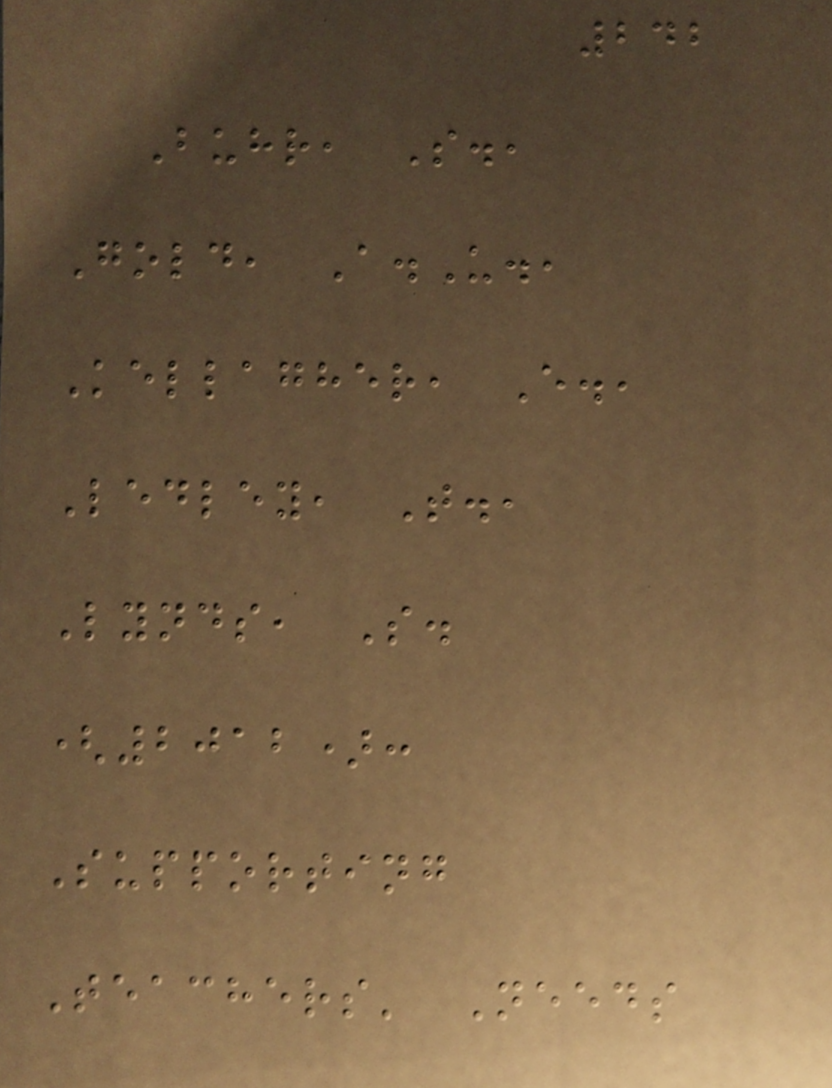242
Buhr, S.,
Gold, A.U.,
Kellagher, E.,
Ledley, T.,
Lynds, S.
(2012):
Supporting
Teachers' Needs
